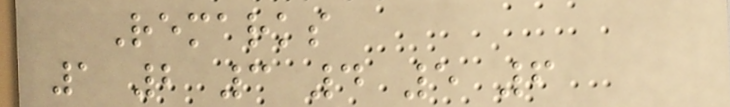Remarks
1 2 3 4 5 6
